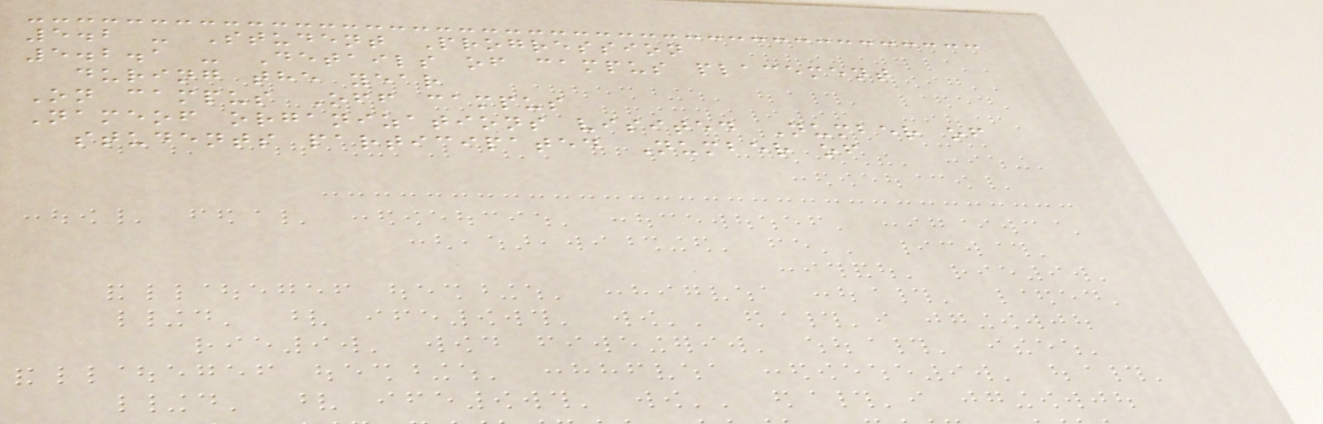5.2 - Student Progression
5.2.1 - Details of campus placement
during the year
On campus Off campus
Nameof organizations visited Number of
students participated Number of
